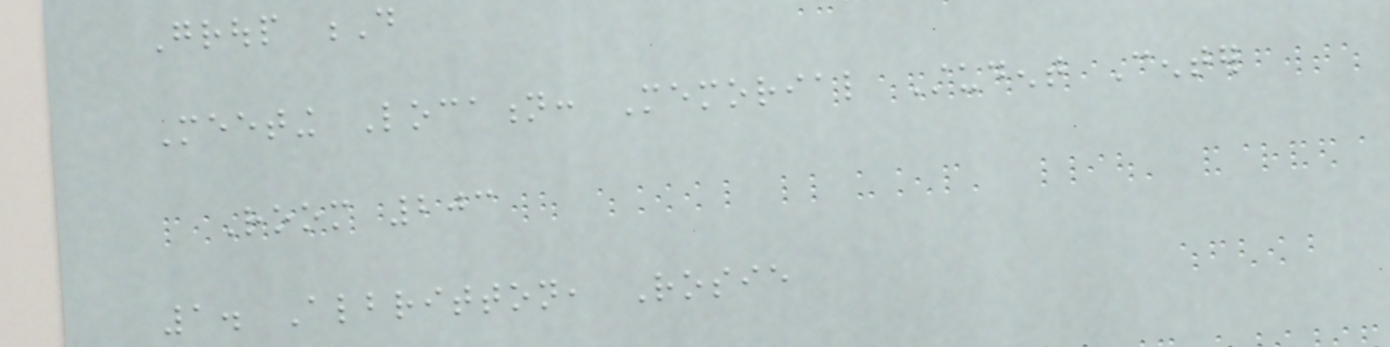Group D
Meeting Location: Memorial Student Center
Room 203
1. Albritton, Rosie
